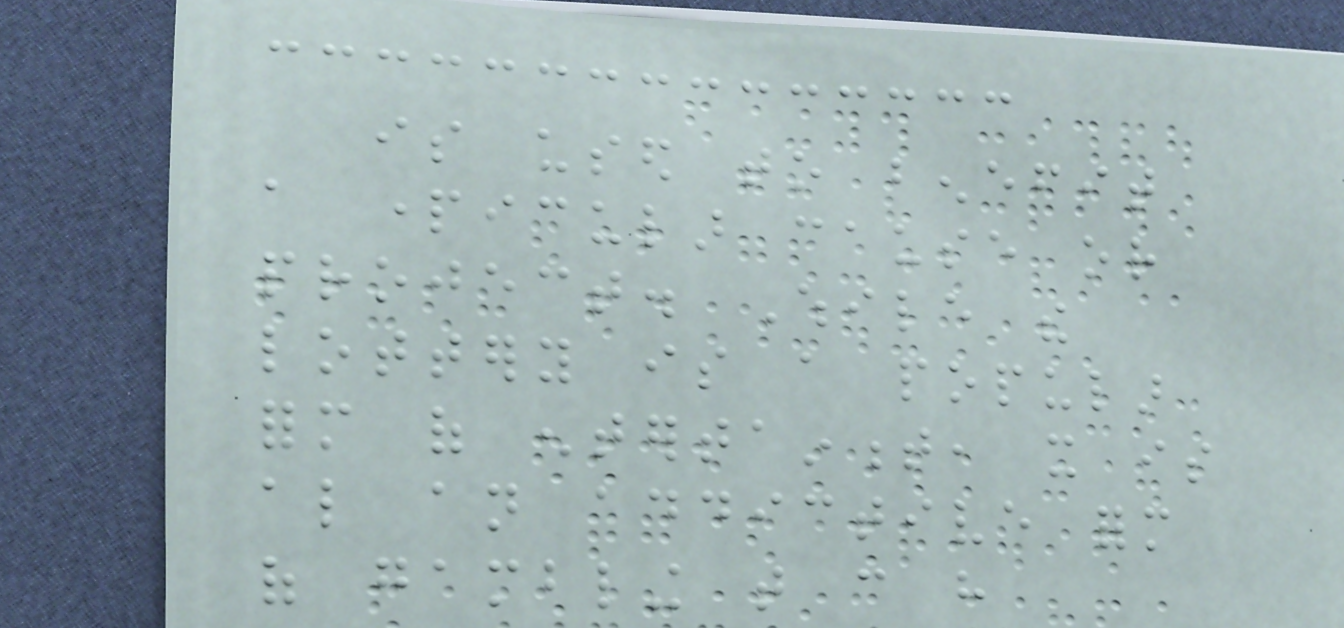is used to benefit
a particular cause or
project. While the
lottery is a popular
form of entertainment, it is
also an addictive form
of gambling that can have
